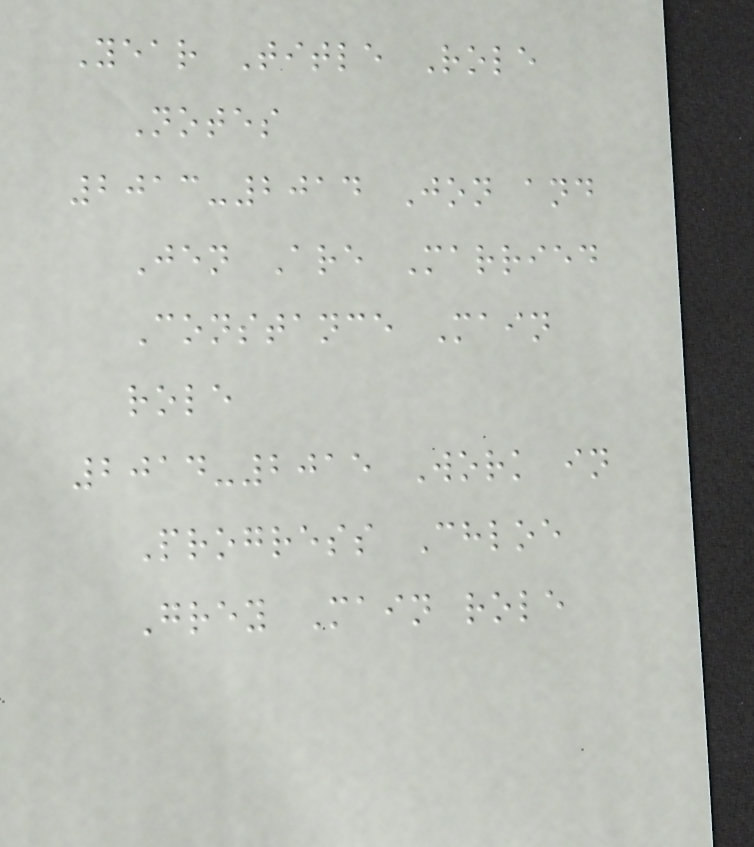Year Title Role
Notes
2013-2014 Jon and
Jen Are Married
Constance Main
role
2014-2015 Work in
Progress Chloe
Grey Main role
